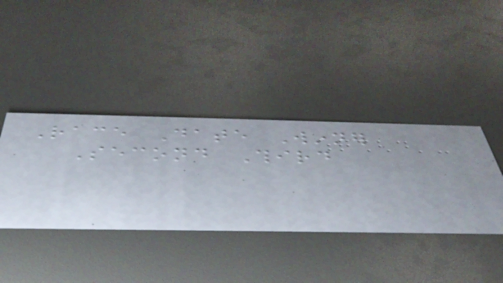Race Date Winner
Second Third
